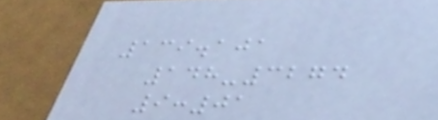139.101
148-3274
9:01
